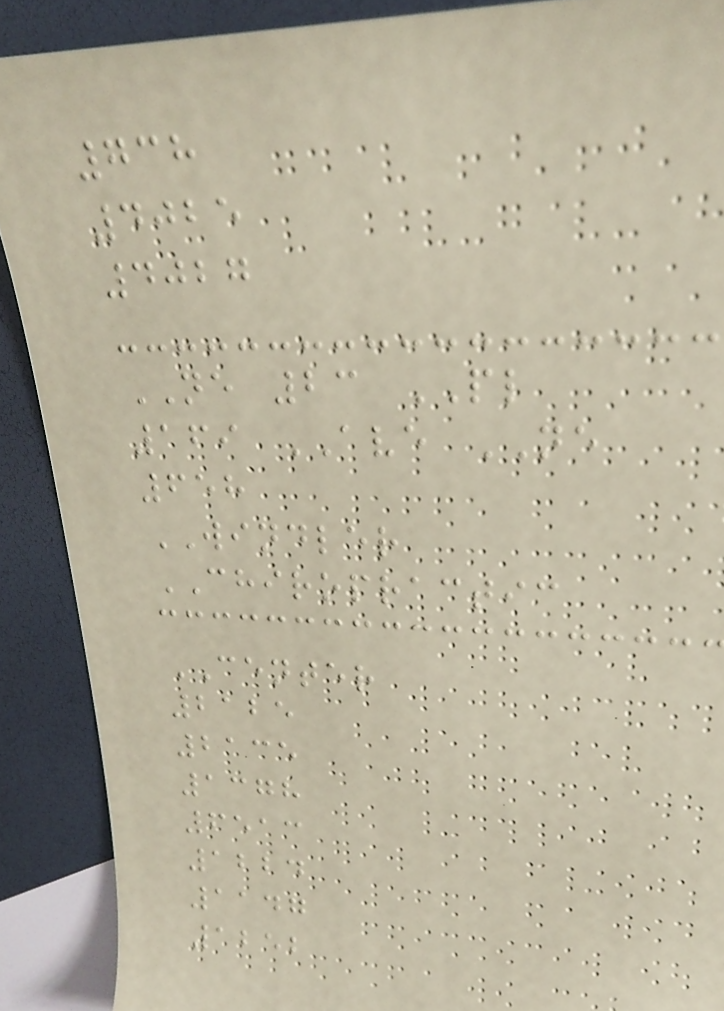738
4025
4027
NE 23 PL
169 AVE NE
658
WINDLER
CHIROPRACTIC
CENTER
2125
2135
1378
6513
1224
1147
1252
